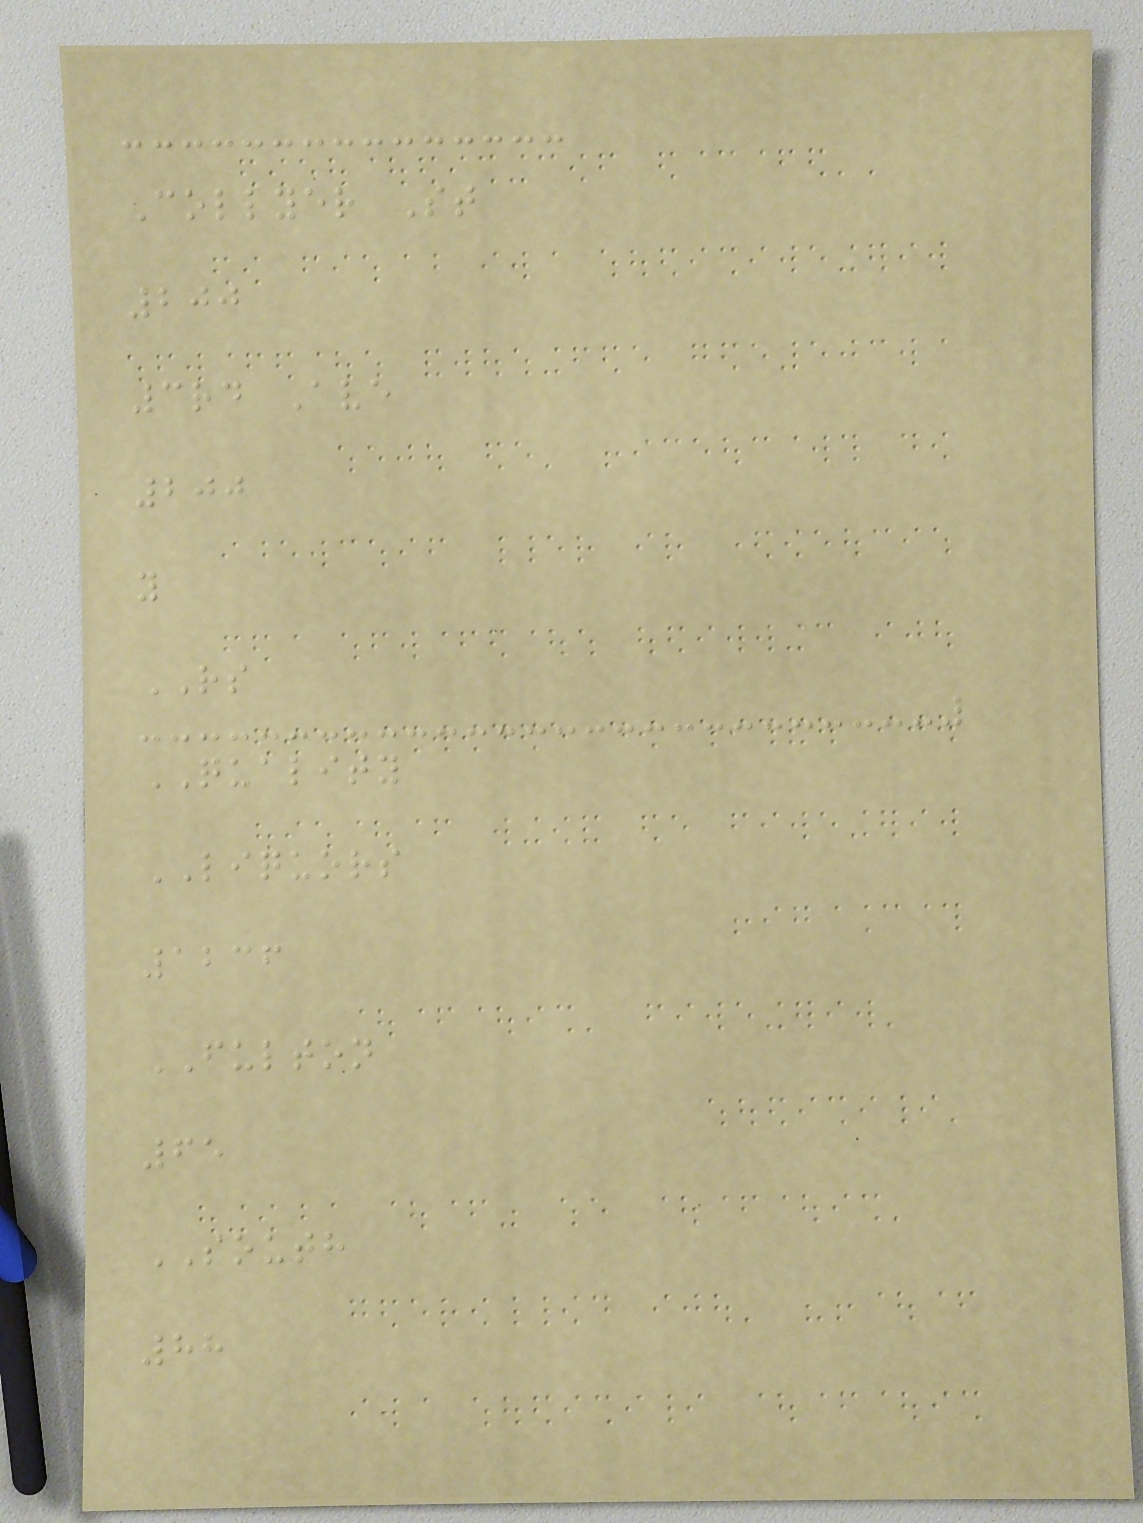Collyer St
200
3rd Ave
200
y
RS
QUALITY
LIQUORS
1236
FULTON
65
SOUTH
88
